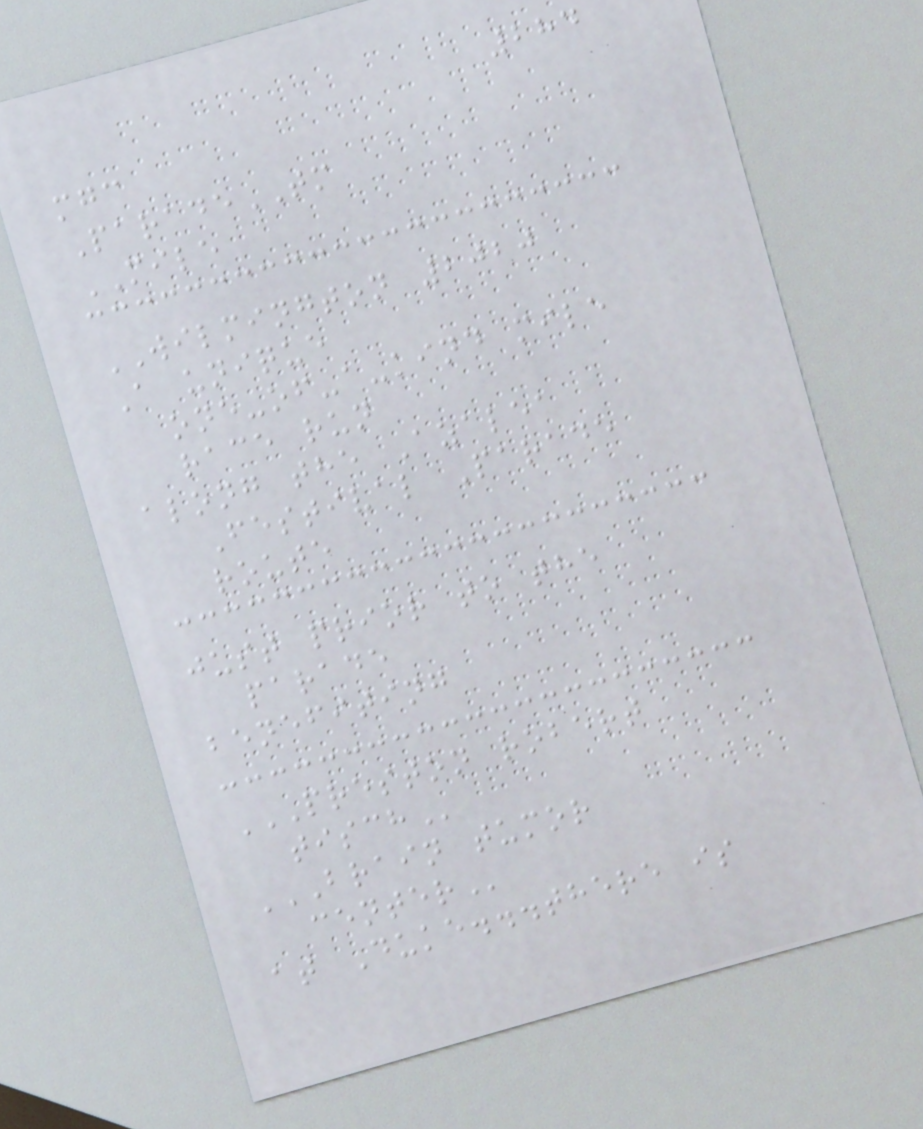284
mgc
ParadeTM
MILE
WILMINGTON 2020
A unique
one-of-a-kind mile
race run
along the Azalea
Festival Parade
route
just prior to the
parade
benefiting
PRESTON ROBERT
TISCH
BRAIN TUMOR
CENTER
at Duke...there is
